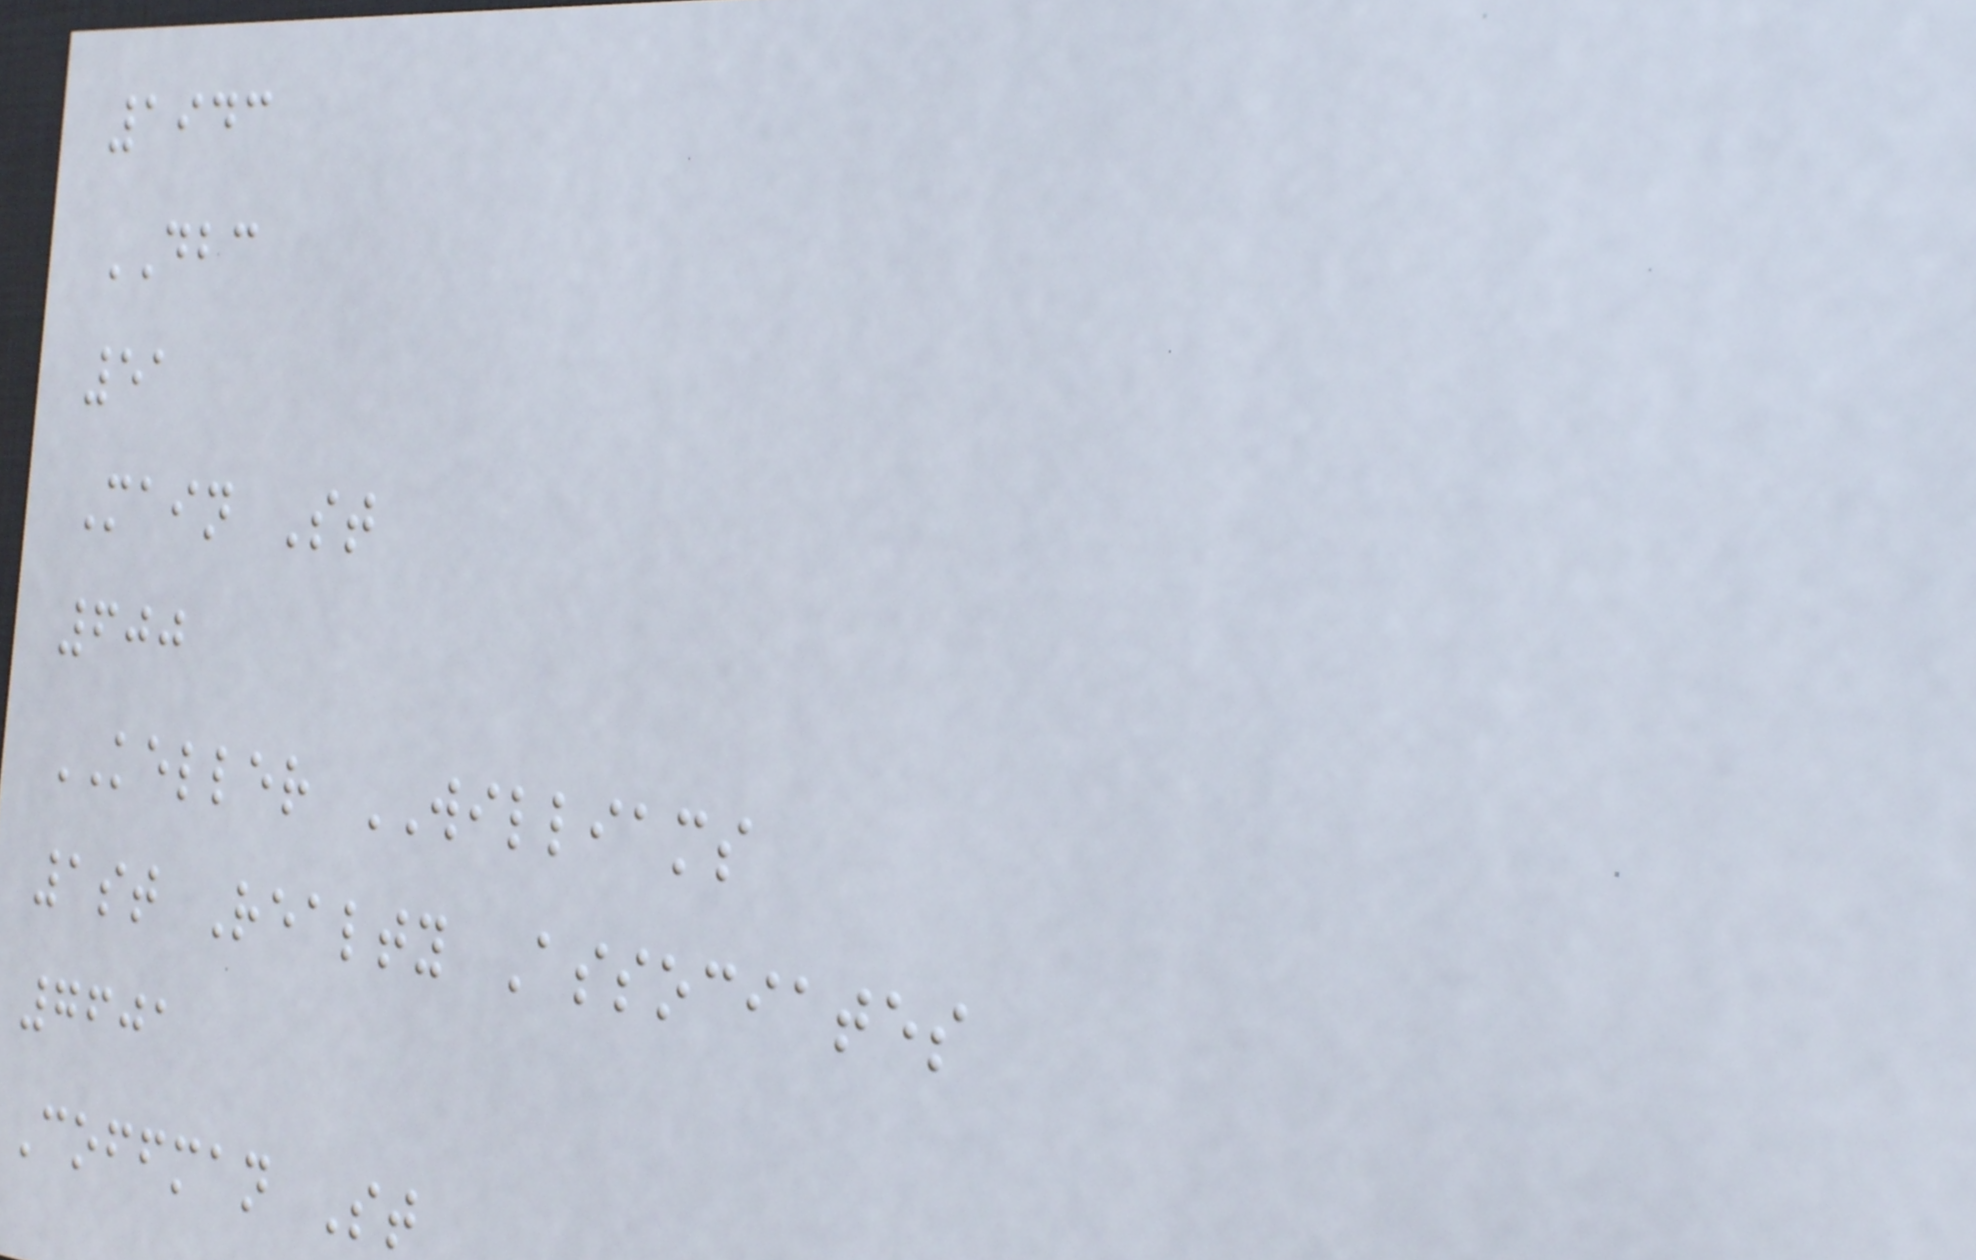1943
DBC
51
Main St
600
KELLER WILLIAMS
1st Realty Associates
7601
Coffman St
